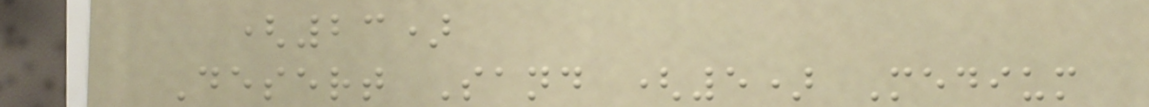(23)
Desert Sand (5) Medium
